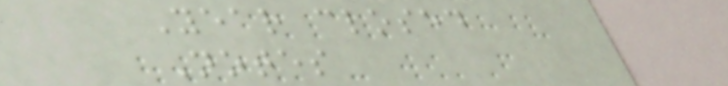Year closed
Notes
